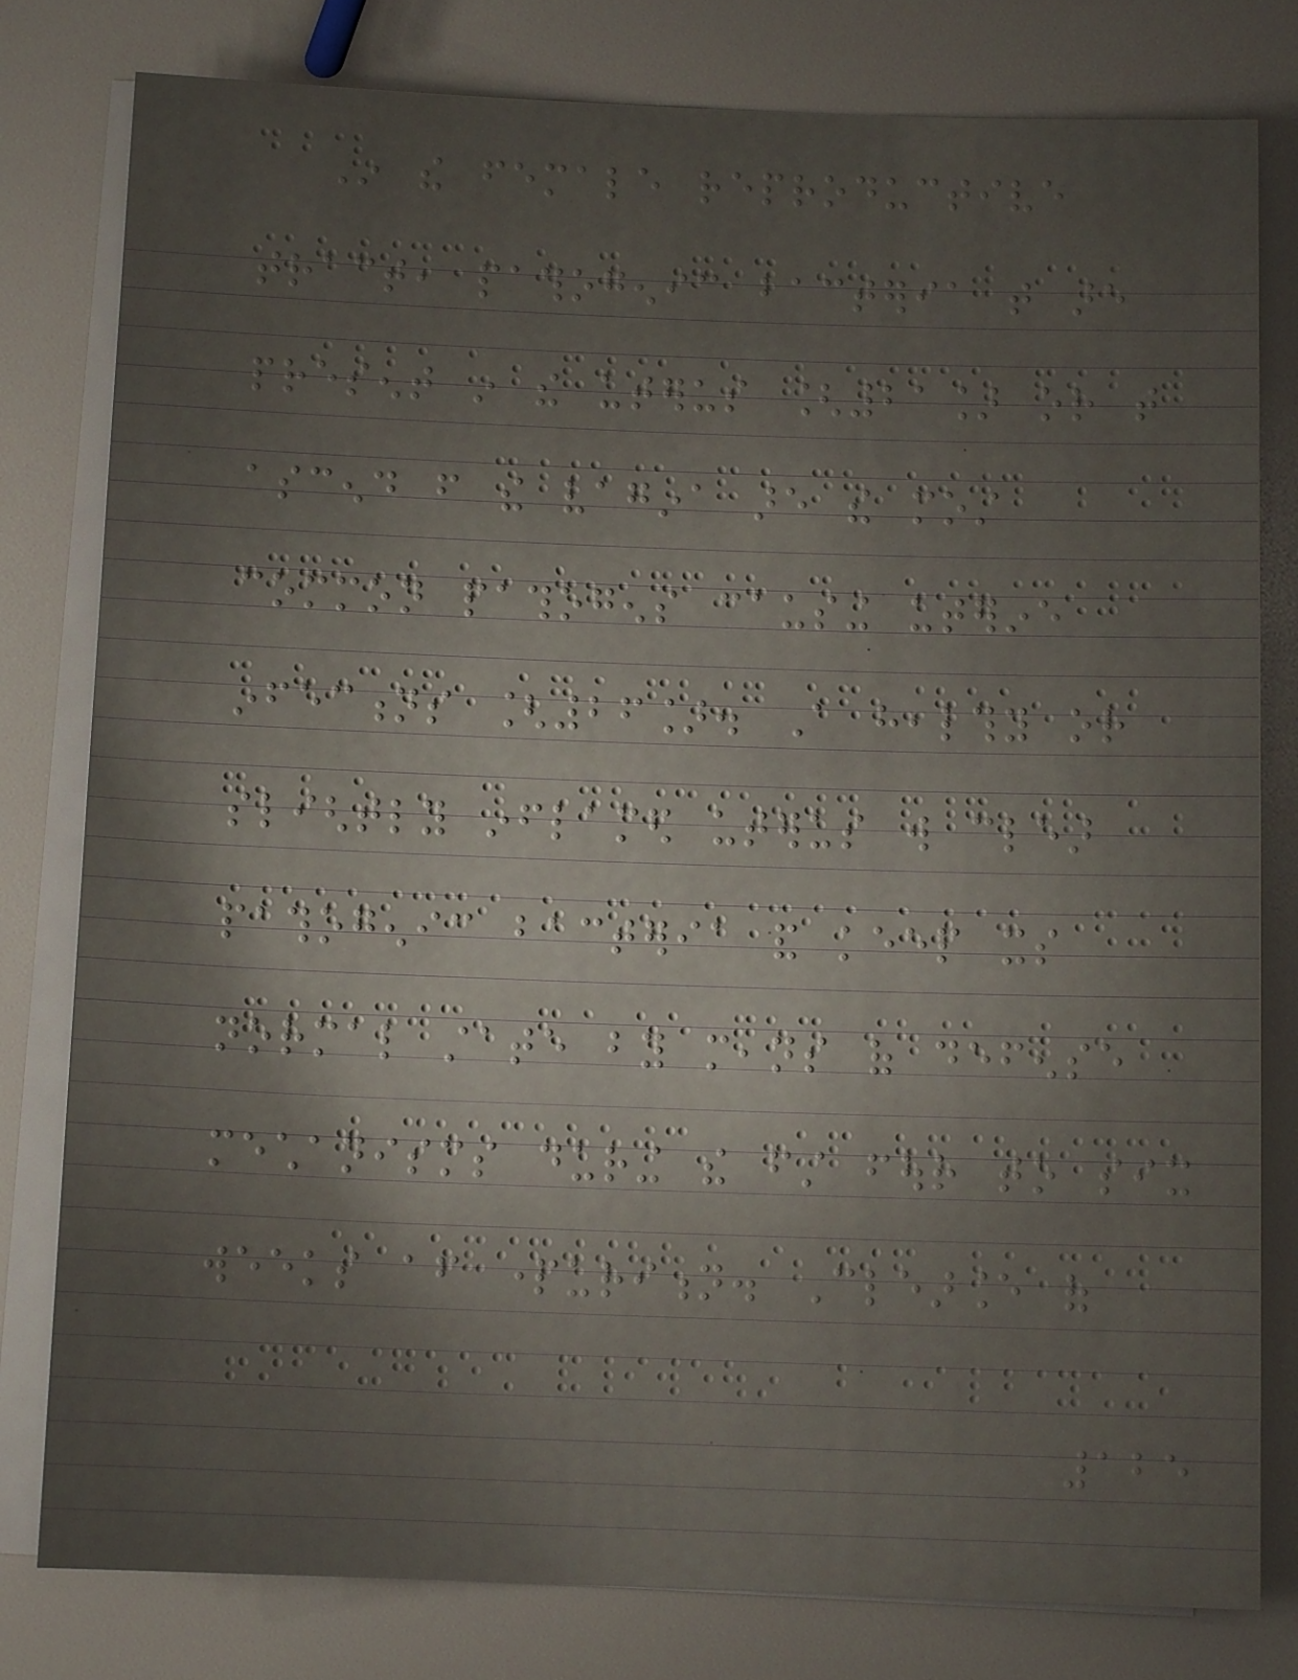In the female reproductive
tract, pathogenic bacteria that are
present in the uterus [21] or that
ascend from the vagina are the most
common pathogens causing uterine
infections [26]. A healthy or
slightly inflamed uterus will clear
pathogenic bacteria and keep its
normal state by means of defense
mechanisms during the first four to six
weeks after parturition. Clearance of
125
